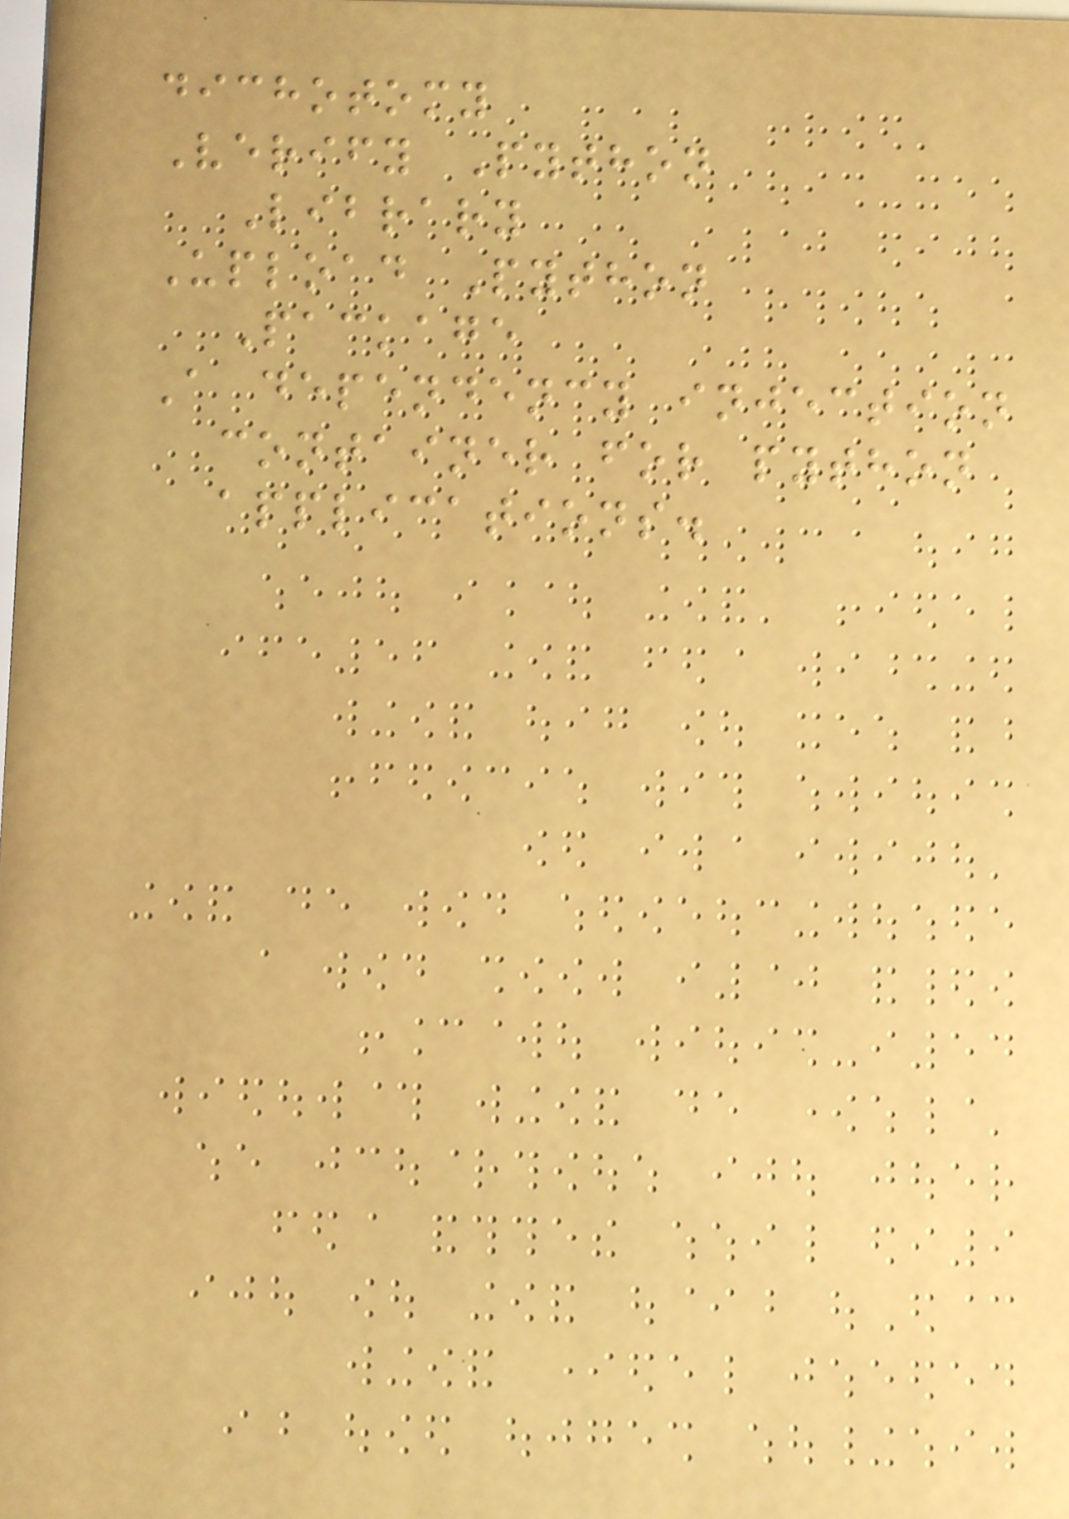dichotomy
Verify Python
Library
Upload Python
Package
A dependency injection
container for python
applications.
